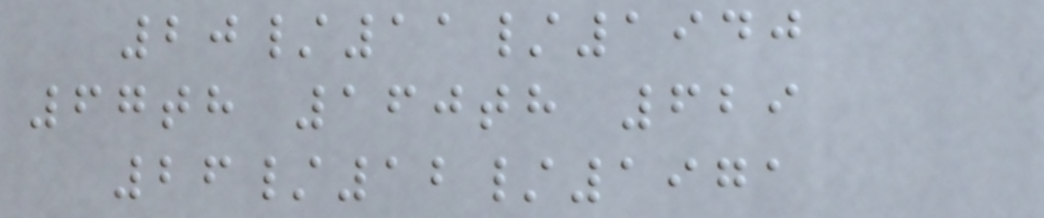20/11/1940
67th 160th 629
26/12/1971
